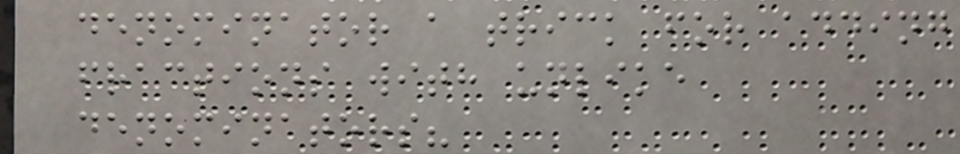denominator a trick for adding
fractions with unlike
denominators?
